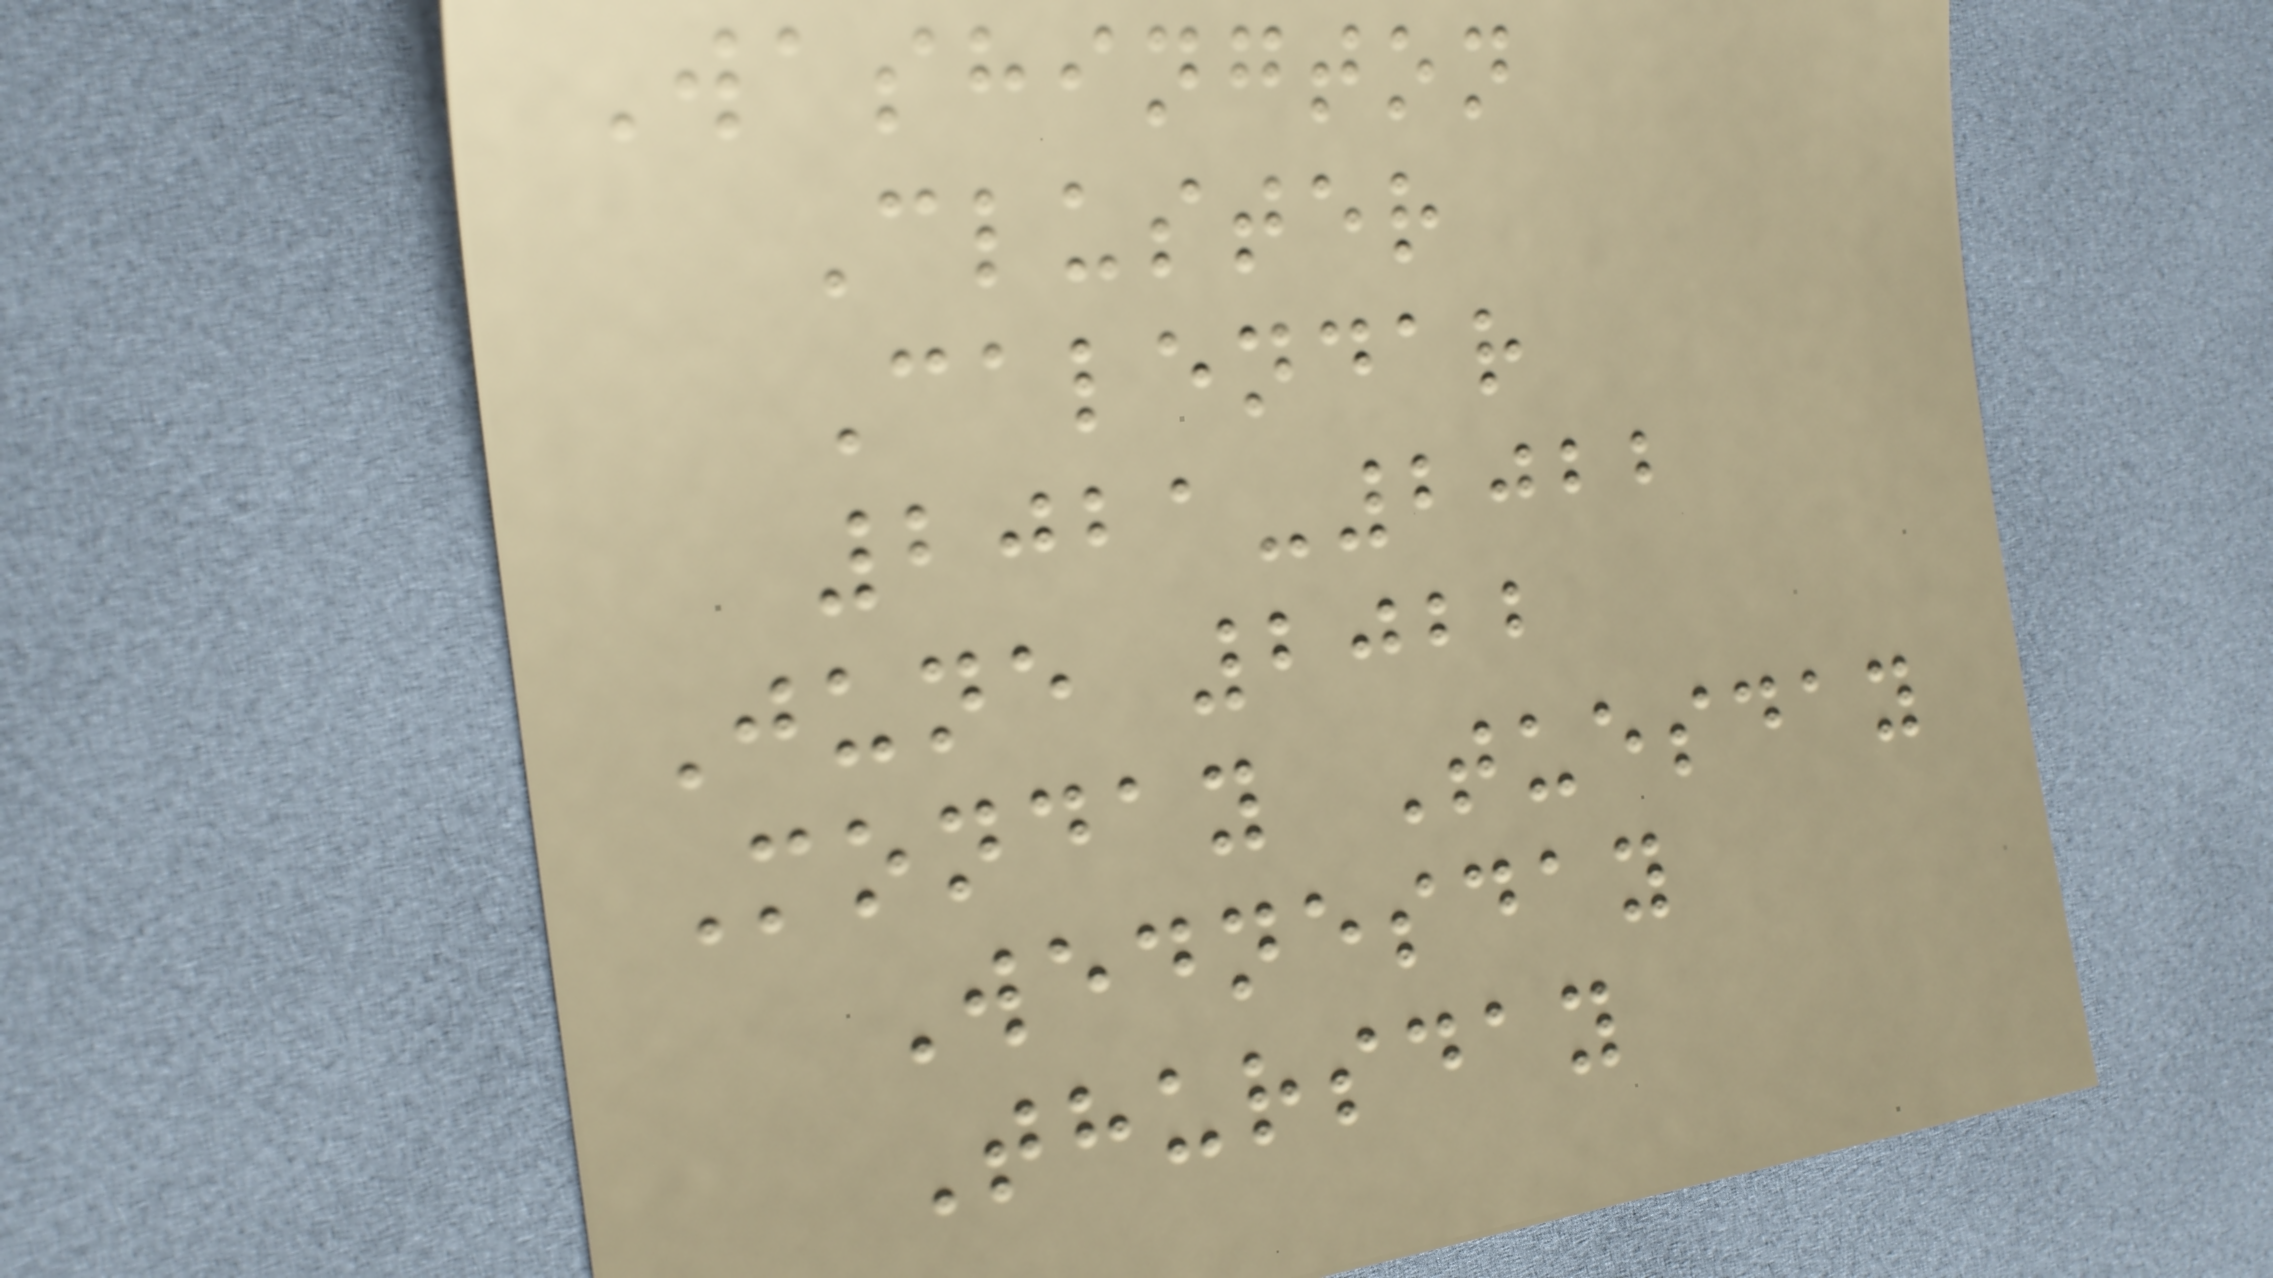Washington
Cluster
Calendar
2021-2022
June 2022
Monday Tuesday
Wednesday
Thursday
